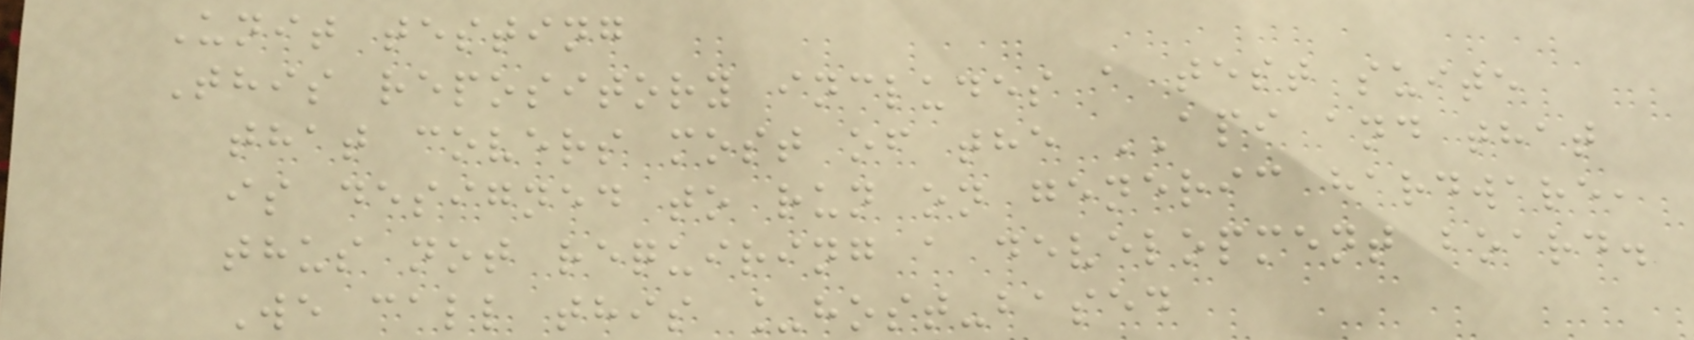Unit testing
This repository includes a test suite
that covers most of the API and that
is designed to run on generic hardware,
thus not requiring a development board.
We call this _host-based
